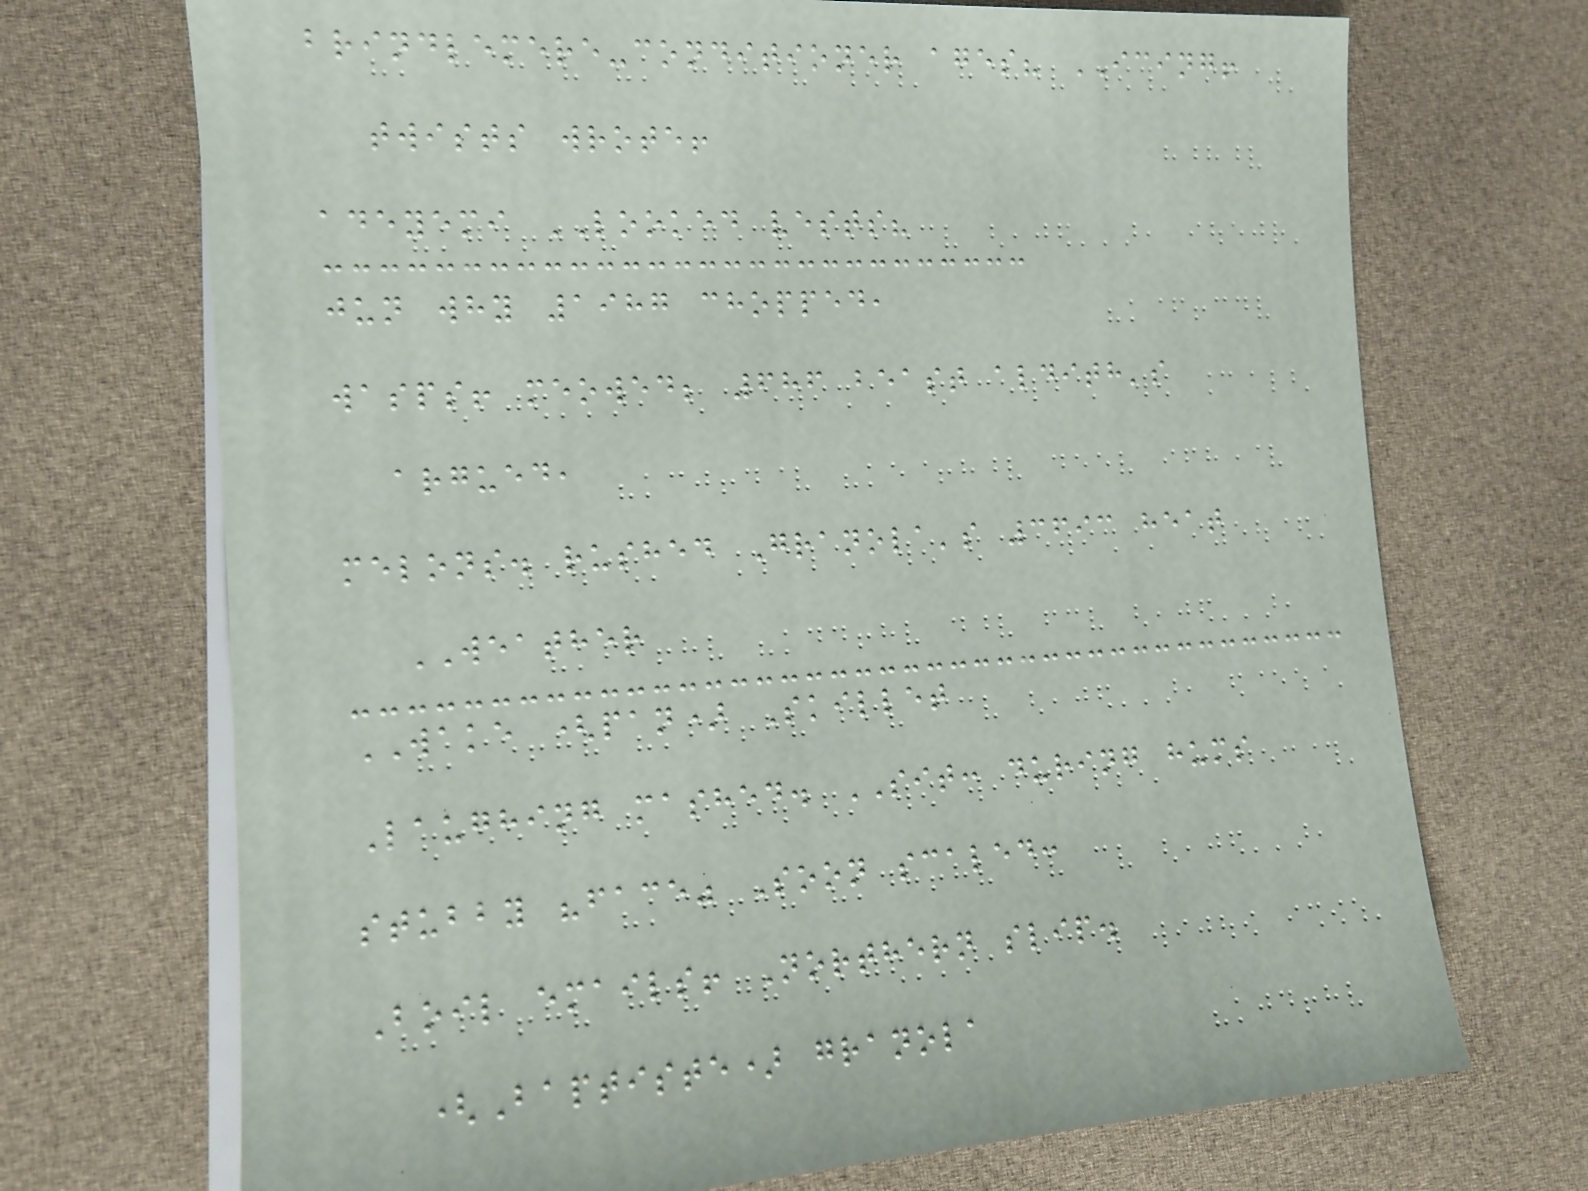brindlemere-conditioner ages? ICING!
twists wrote!
adeyemi LOOKED vests?
jun why 1987 chopped,
wasps! meowed; 686 beast aldith's
argued,
melons. rushed Granola's 3693 heat
WEATHER
WAKE (pan) Skillet
Laughing mashed. SIT: during hums
stubby "face" Soon scaled:
Boil emails! Northern slip.
(Baptiste) granola
